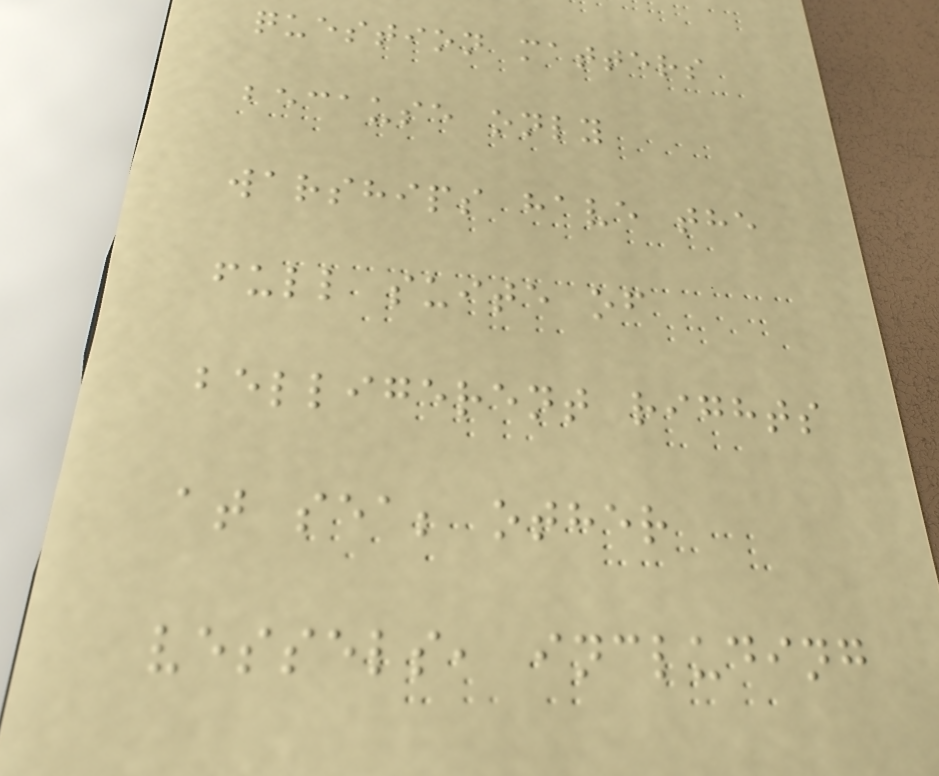question matters
because only
warships have the
full suite of
belligerent rights
at sea; other
vessels, including
